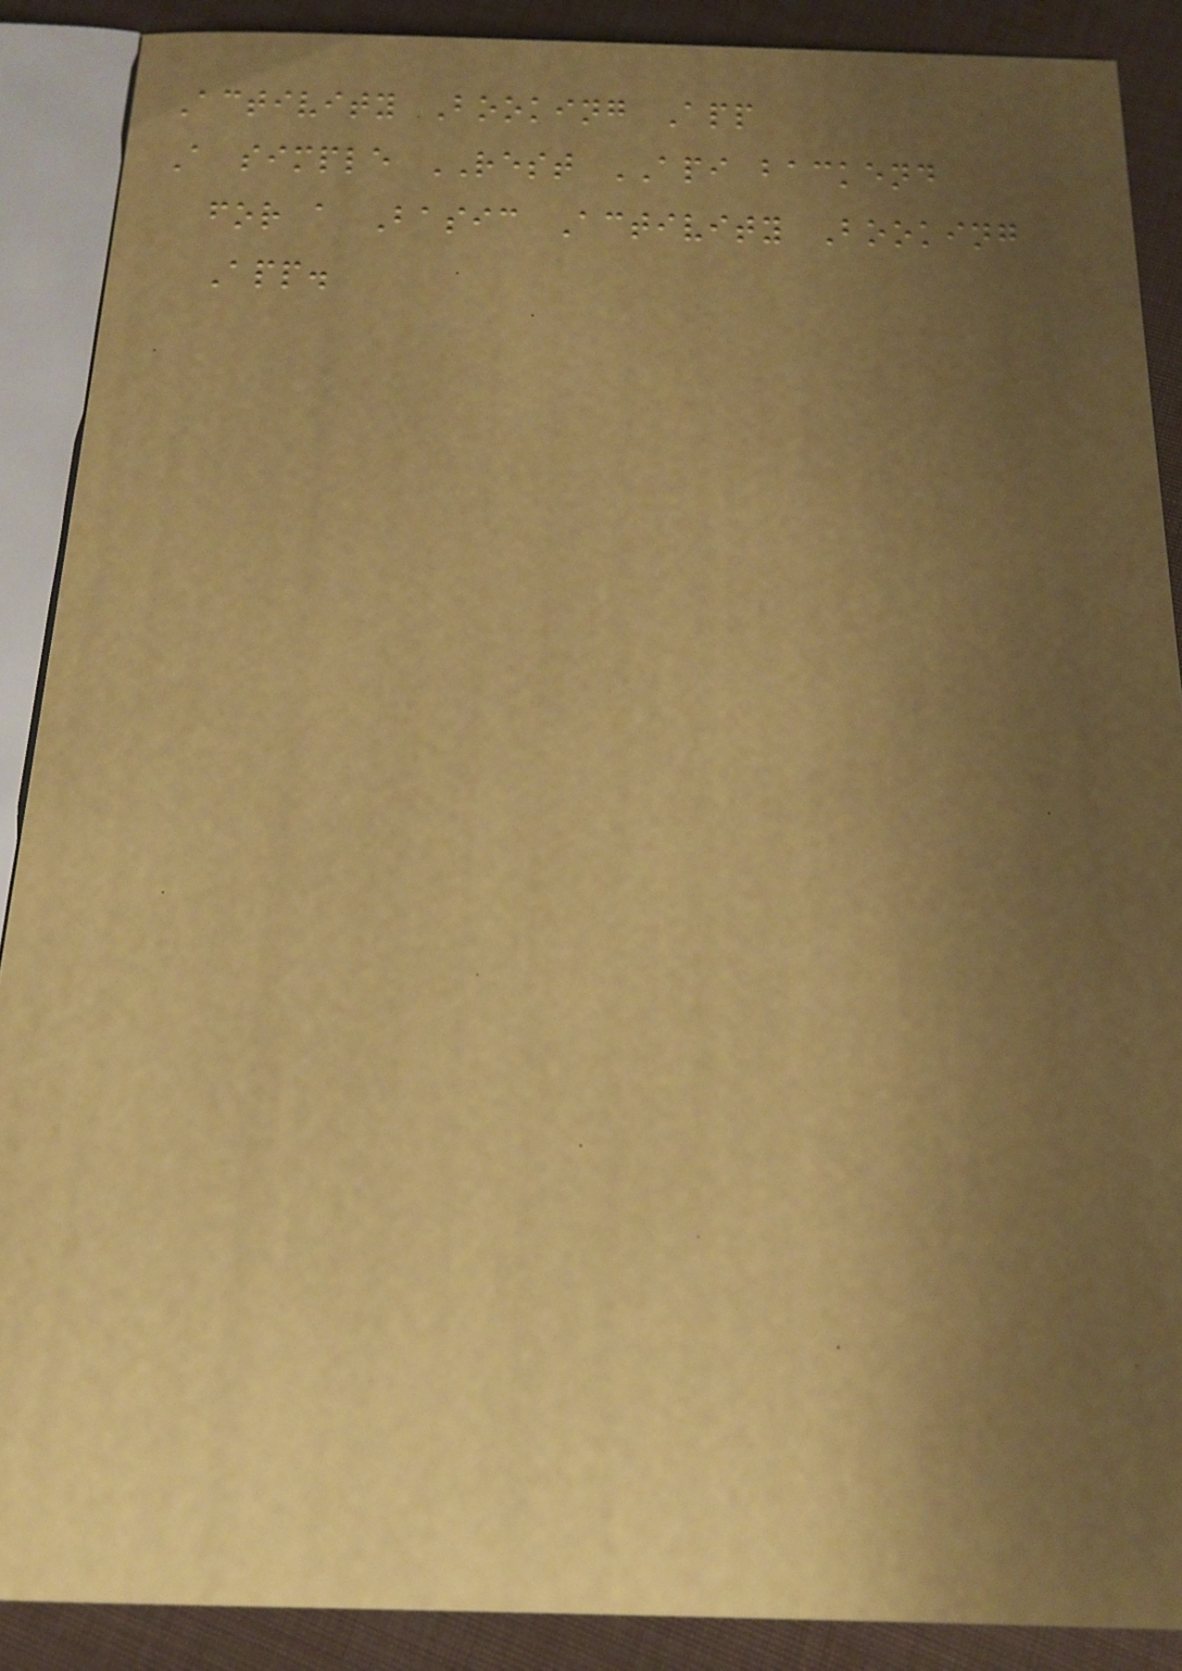Activity Booking App
A simple REST API backend
for a Basic Activity Booking
App.
